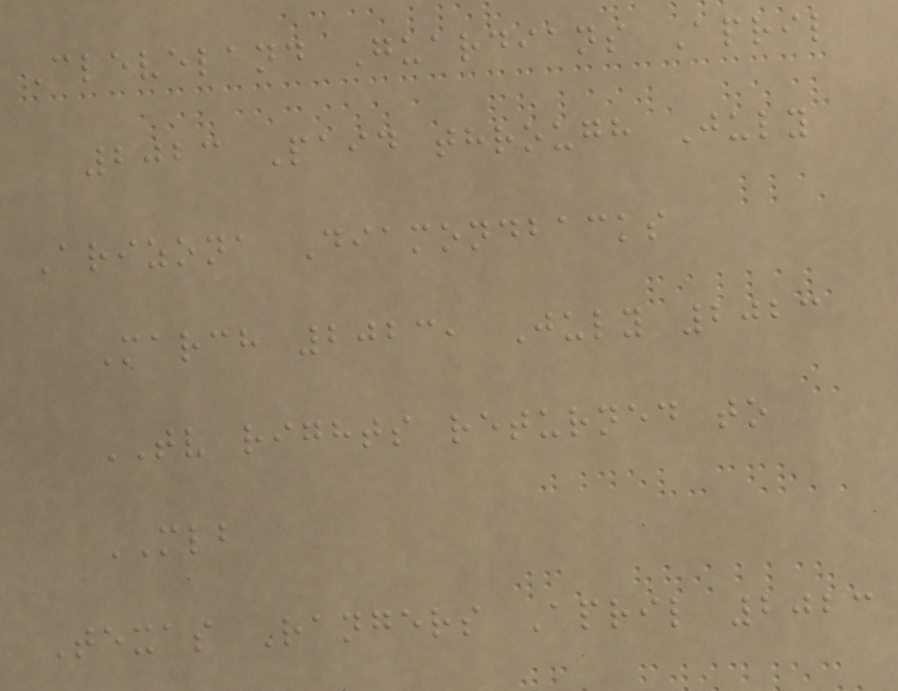Cleveland Guardians April
2023 Paid through July
Arizona Diamondbacks
March 2023, July 2023
TV rights returned to
MLB
Texas Rangers April 2023
